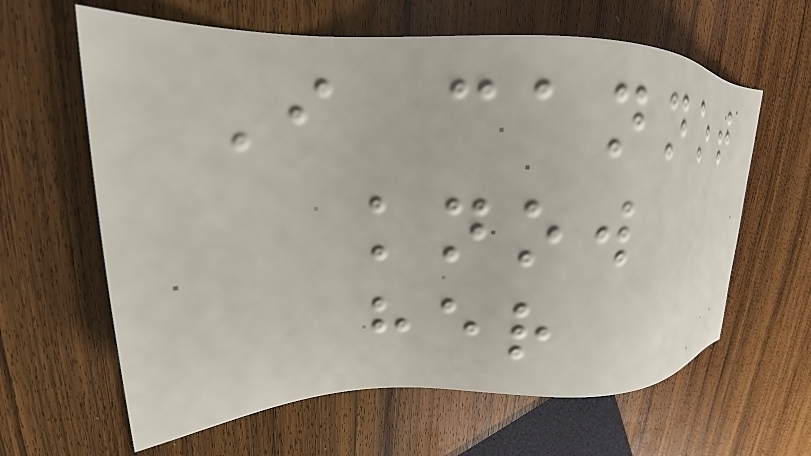I cannot
know
her
